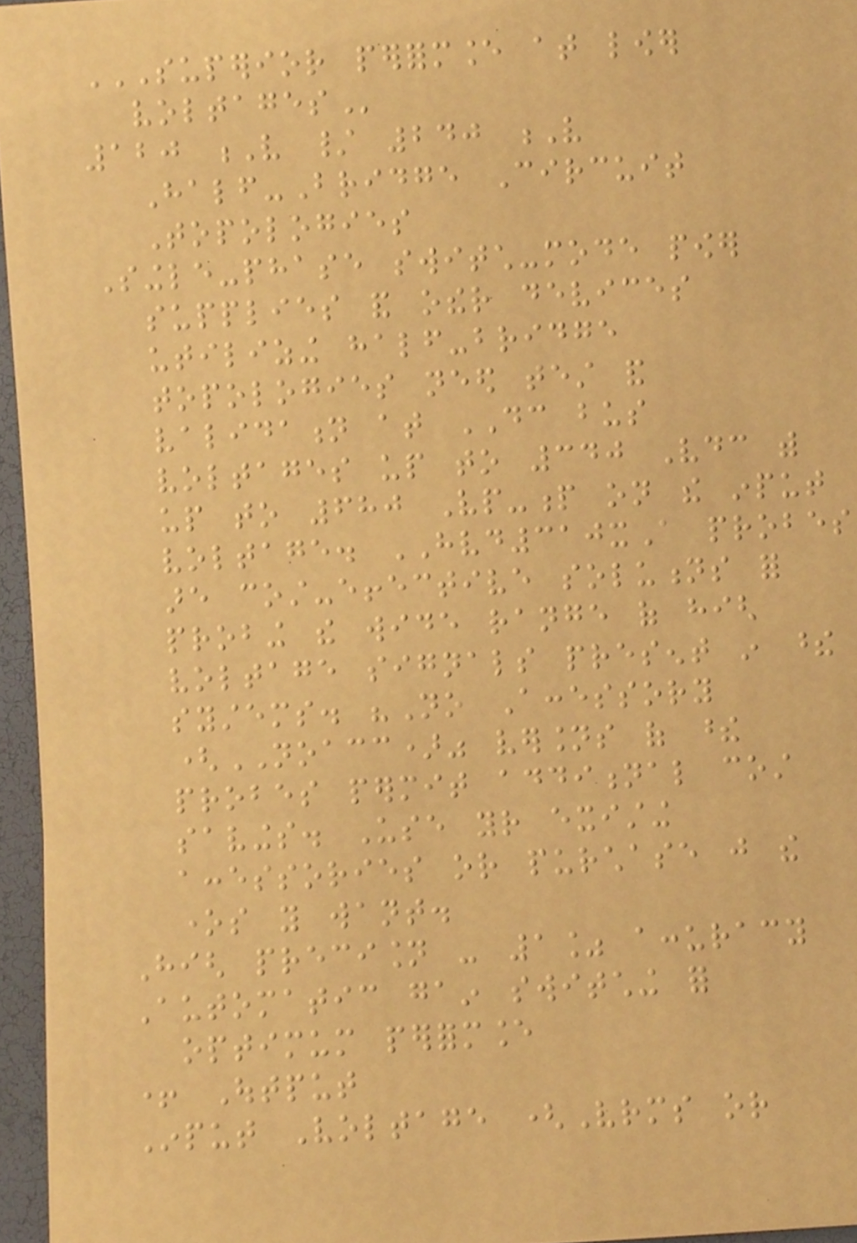SUPERIOR PERFORMANCE AT LOWER
VOLTAGES
120 V / 240 V
Half-Bridge Circuit
Topologies
Single-phase switch-mode power
supplies and other devices
utilizing half-bridge
topologies need test and
validation at DC bus
voltages up to 340 Vdc with
up to 680 Vp-p on the input
voltage. HVD310xA probes
are cost-effective solutions for
probing the wide range of high
voltage signals present in these
systems. "No Accessory
(NOACC)" versions of these
probes permit additional cost
savings. Use your existing
accessories or purchase just the
ones you want.
High precision - 1% accuracy
Automatic gain switching for
optimum performance
+ Output
Input Voltage (Vrms or
